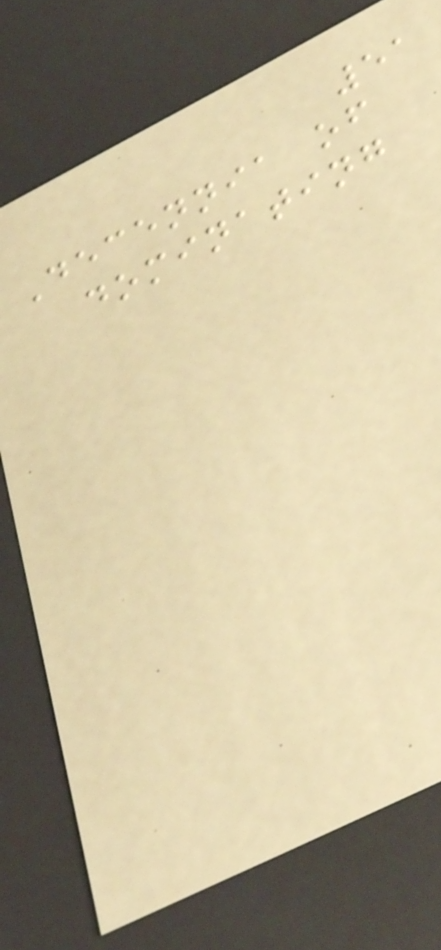51
Decennia of
dominating
